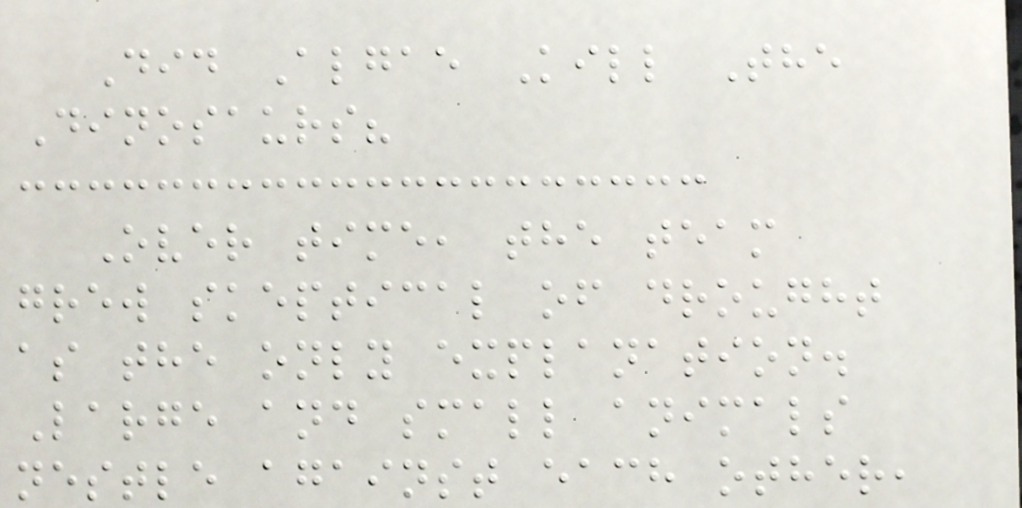Did Algae Kill The
Dinosaurs?
Over time, the team
grew skeptical of drought
as the only explanation.
Large and small animals
nestle against each other,
